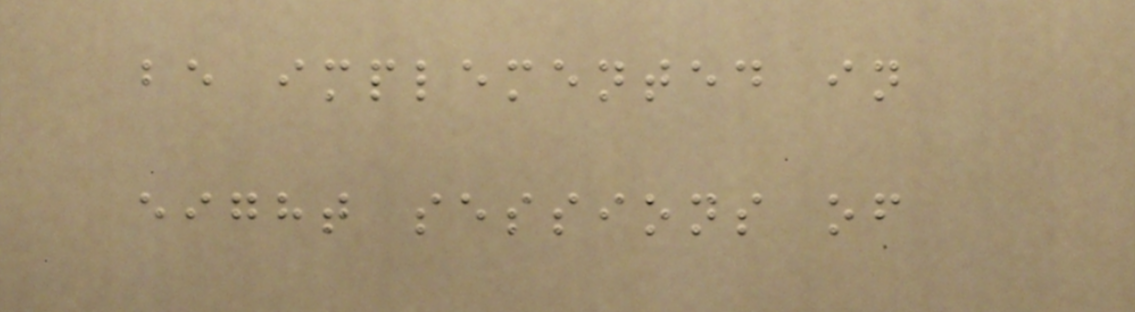be implemented in
eight sessions of
